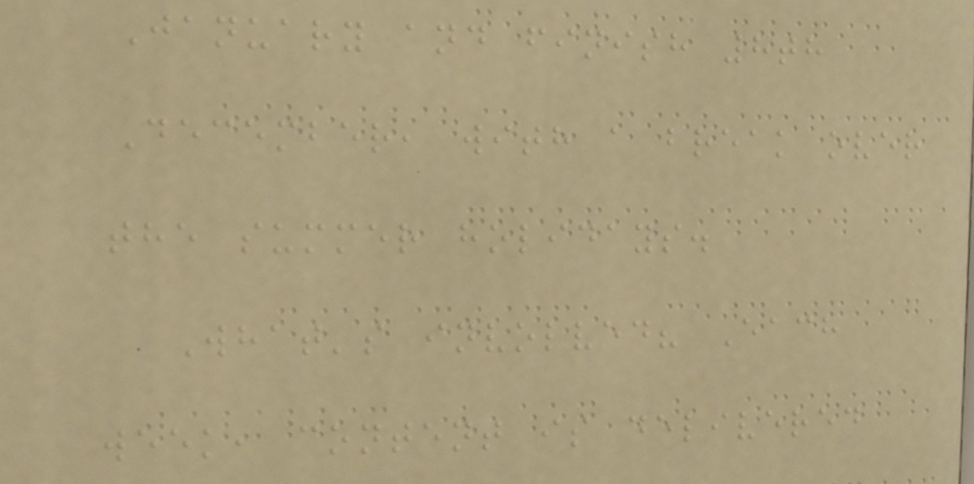January and finish 8th
December, with a break over
the summer holidays.
What's involved? Each
week, content is delivered
